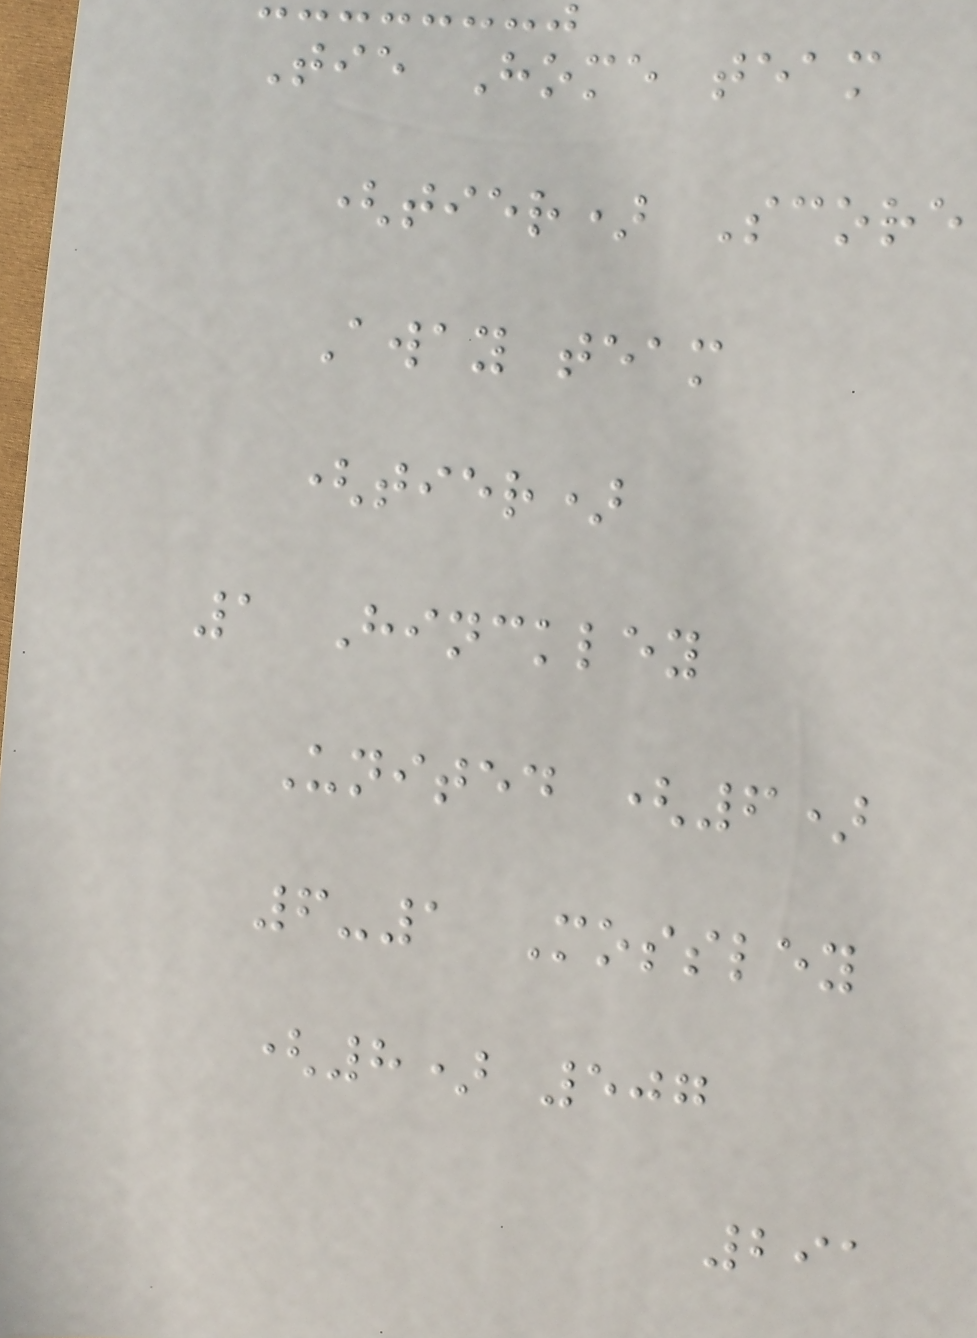Tie Home team
(tier) Score
Away team
(tier)
1 Hinckley
United (6)
6-1 Mossley
(8) 507
291
